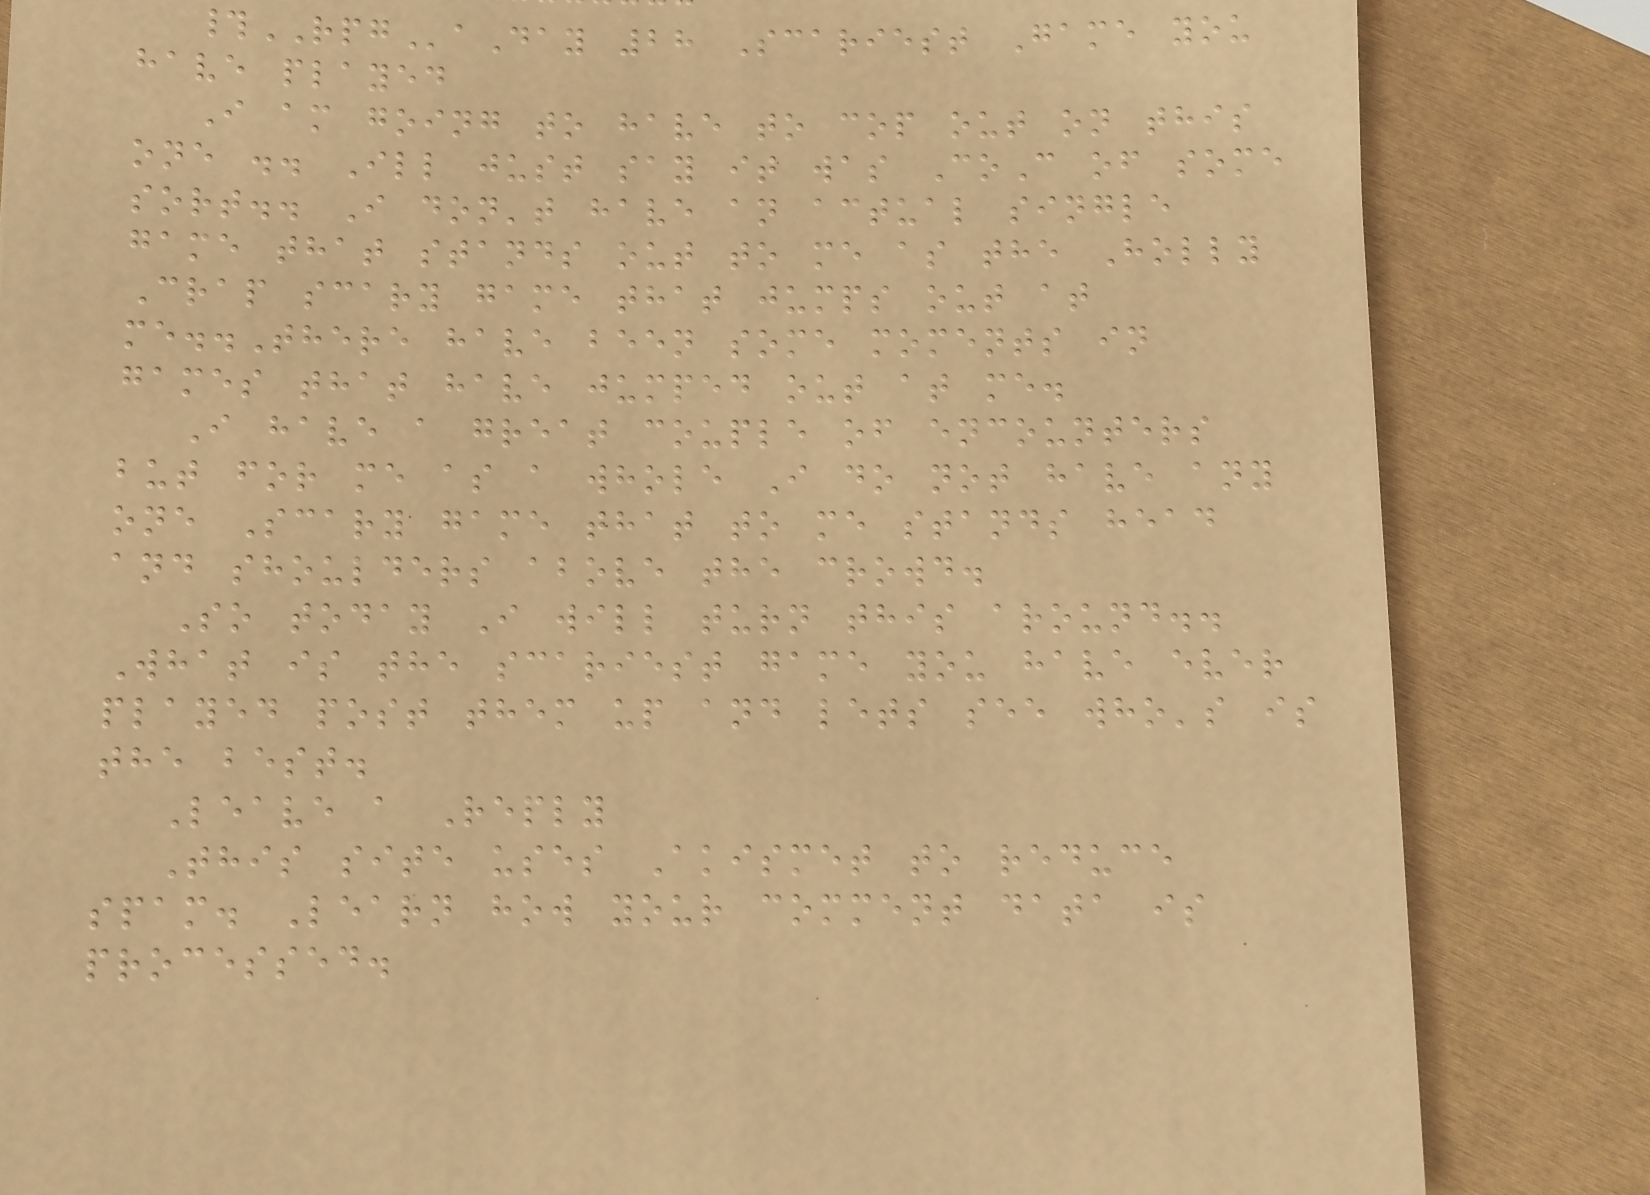#RPGaDay 28 Scariest Game you
have played
I am going to have to cop out on this
one .. Ill just say it was CoC of some
sort.. I don't have an actual single
game that stands out to me as the Holly
Crap scary game that jumps out at
me..There have been some moments in
games that have jumped out at me.
I have a great couple of encounters
but for me as a whole I do not have any
one Scary game that to me stands head
and shoulders above the crowd.
So today I will turn this around..
What is the scariest game you have ever
played post them up and lets see who's is
the best.
Leave a Reply
This site uses Akismet to reduce
spam. Learn how your comment data is
processed.
